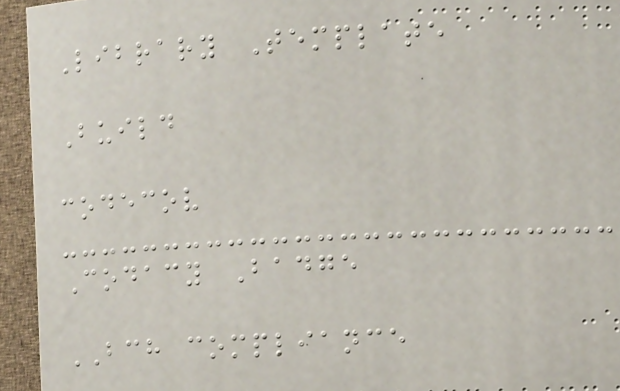Library Template
Build
codecov
Codacy Badge
BCH compliance
